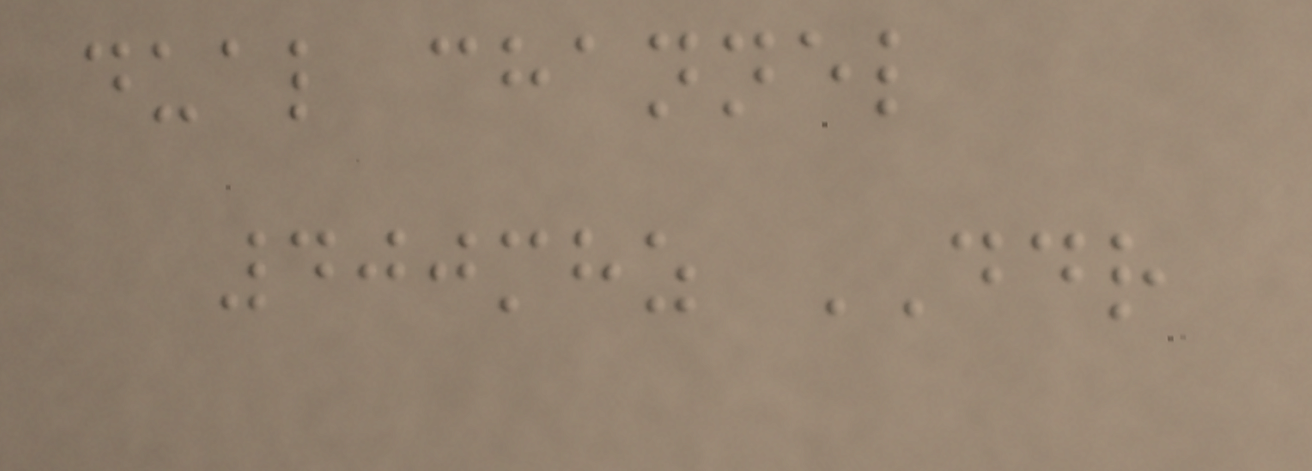dual channel
400mhz DDR
